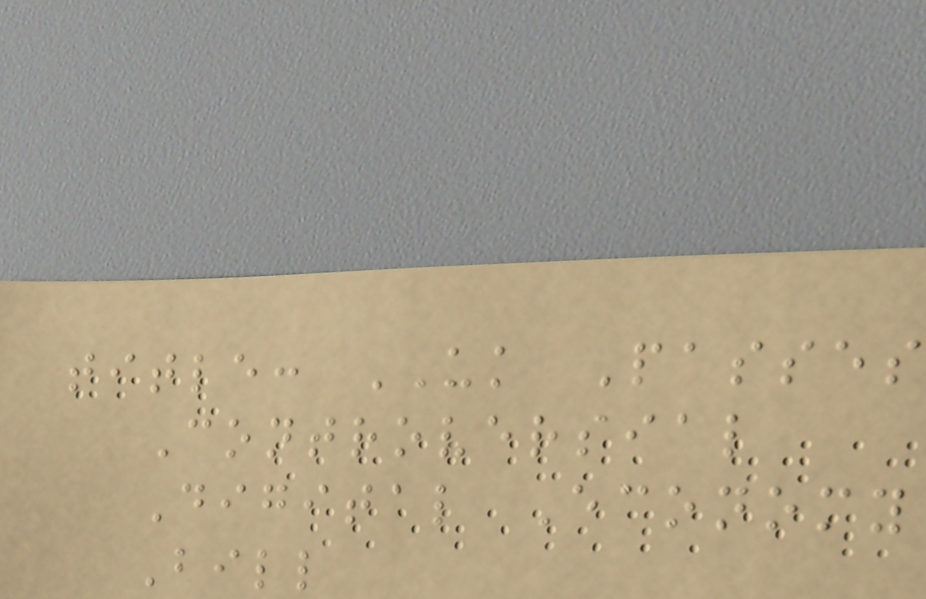title: UK Passes
Controversial
Digital Economy
Bill
